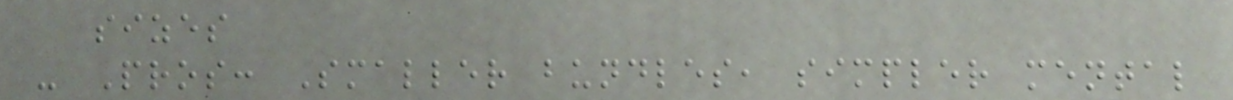sizes
- Pros: Smaller bundles, simpler mental
